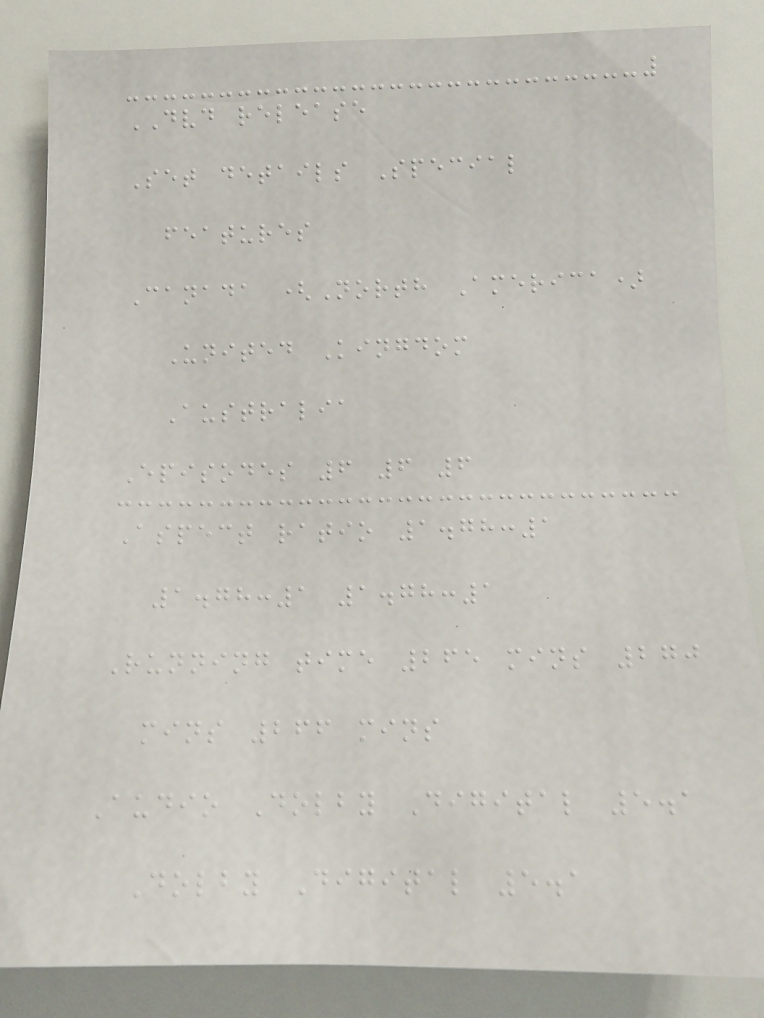DVD release
Set details Special
features
Canada (North America)
United Kingdom
Australia
Episodes 6 6 6
Aspect ratio 1.78:1
1.78:1 1.78:1
Running time 265 mins 270
mins 266 mins
Audio Dolby Digital 5.1
Dolby Digital 5.1
